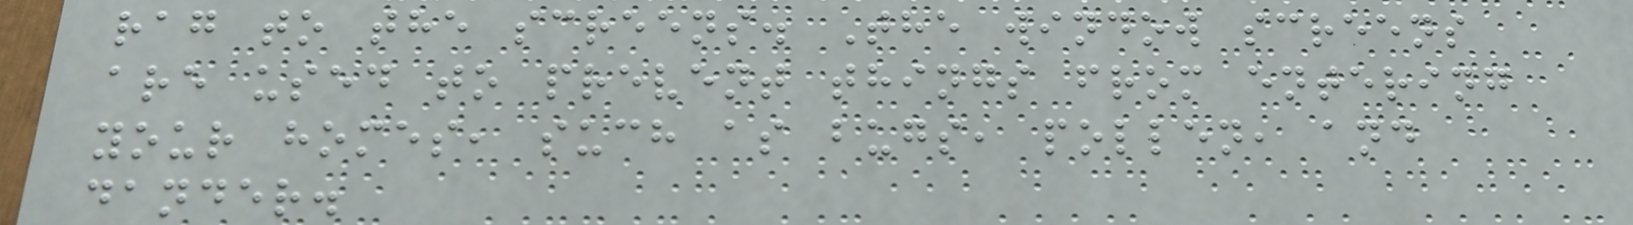rag to the screens. The window screens
are used to prevent things from entering
your homes, such as bugs, pollen, and
dander.
